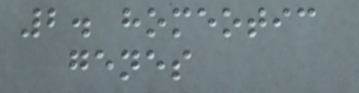2. homeotic
genes
